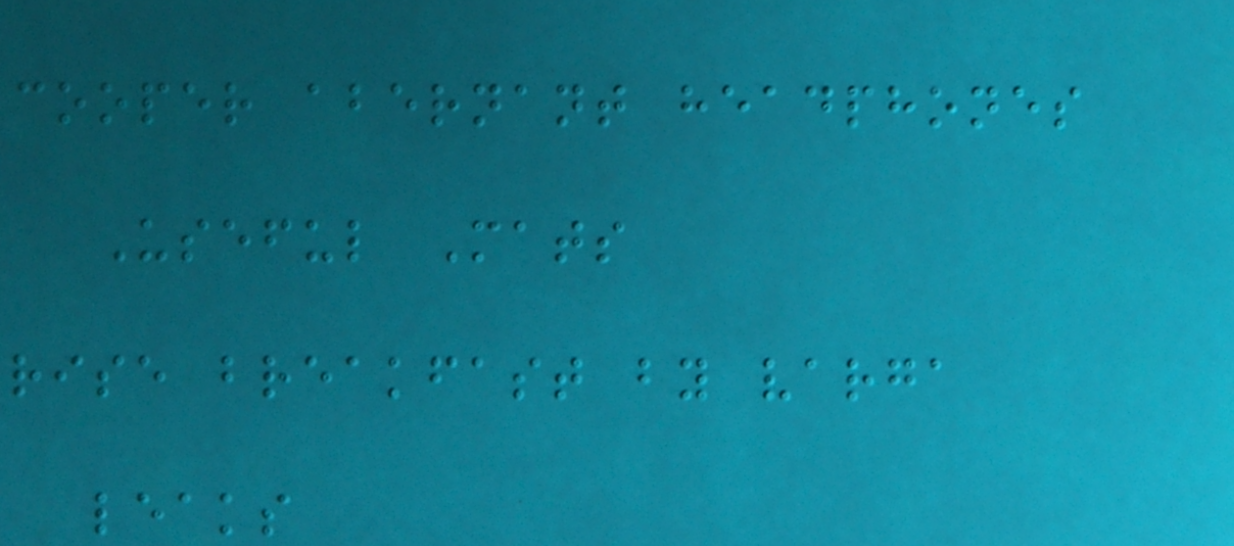cooper abernant headphones
Useful Mats
rise breakfast by varga
leaks
